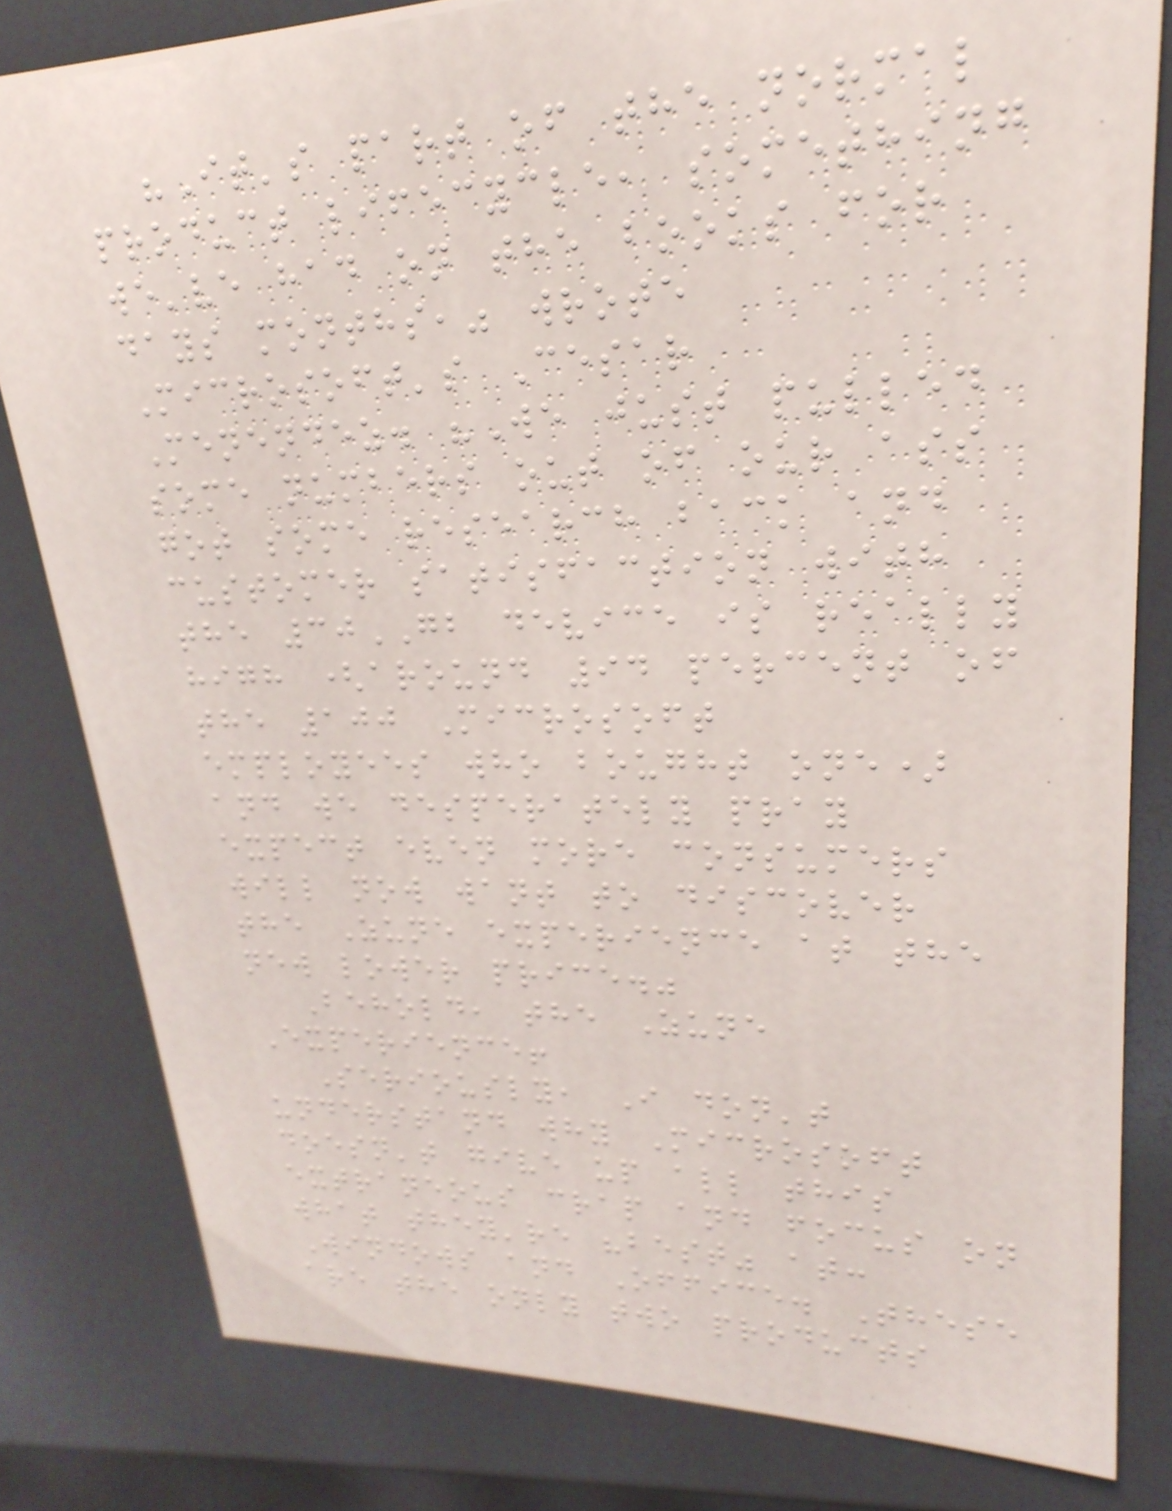"It's part of the normal
product lifecycle, something
we've had on the books for
days months," wrote
Microsoft's Cesar
Menendez. "We just pulled
some numbers out of our ass
got some research back and
customer satisfaction with
the 30GB device is really
high (around 94 percent of
the 100 Microsoft
employees who bought one)
and we desperately pray
expect even more consumers
will now want to discover
the Zune experience at the
new lower price."
Behold, the Zune
Experience!
Seriously, I don't
understand why Microsoft
doesn't give up all this
extraneous crap and focus on
what they're "best" at:
Windows and Office. These
are the only two products
